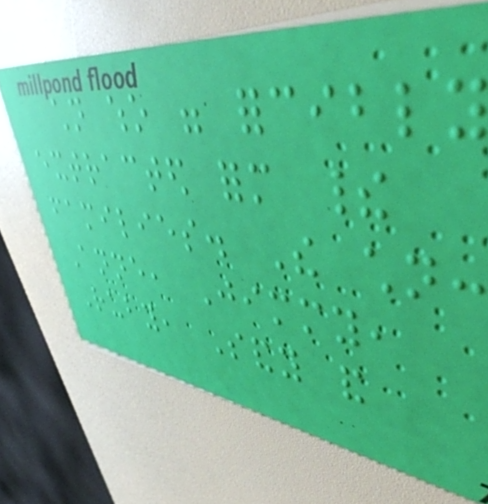children who were forcibly
extracted form their
families. The children:
Anne, Jimmy,
Ruby, Sandy and
